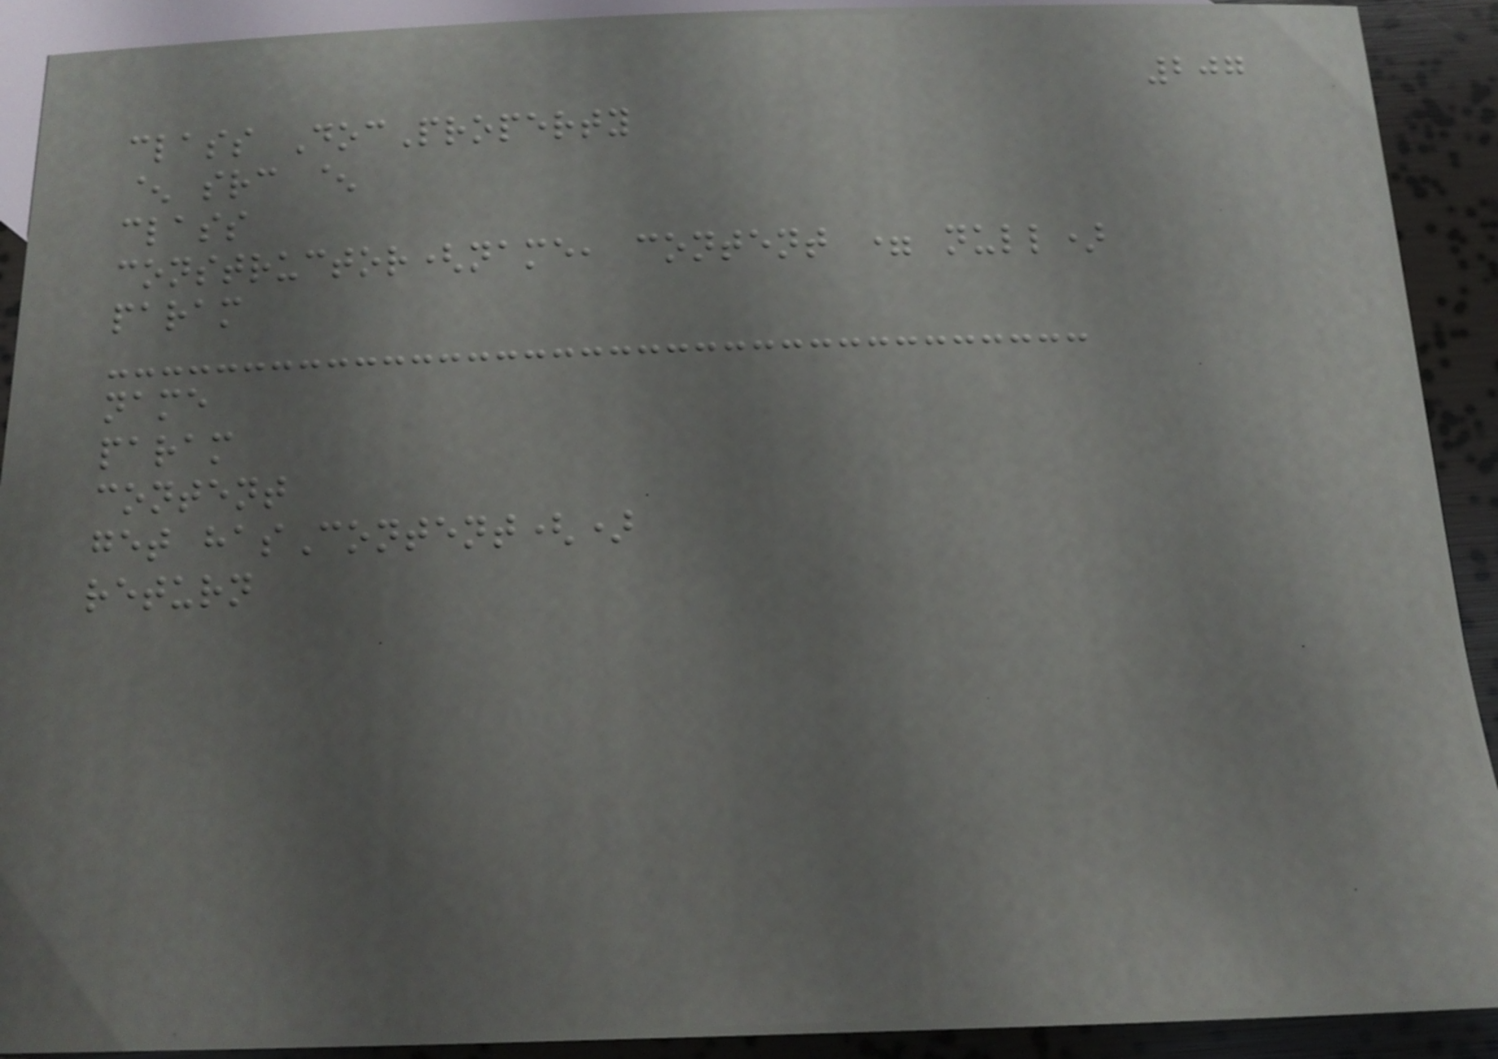207
class DocProperty
^ src ^
class
constructor(name, content = null)
param
name
param
content
get hasContent()
return
